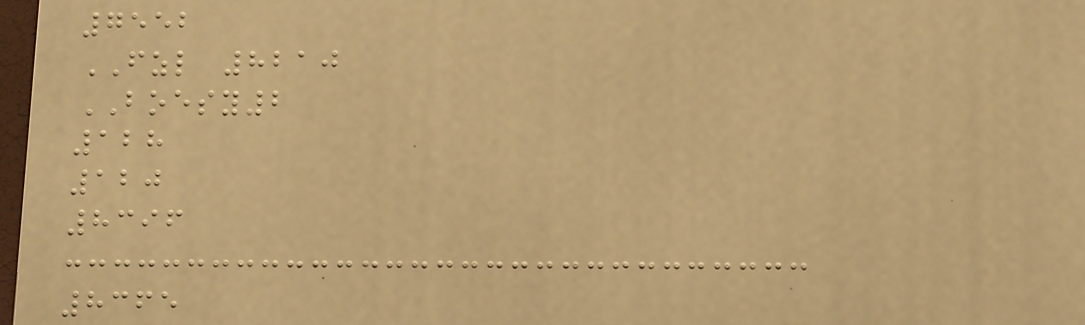7552
FZL 8210
BOESY2
128
120
8396
8365
